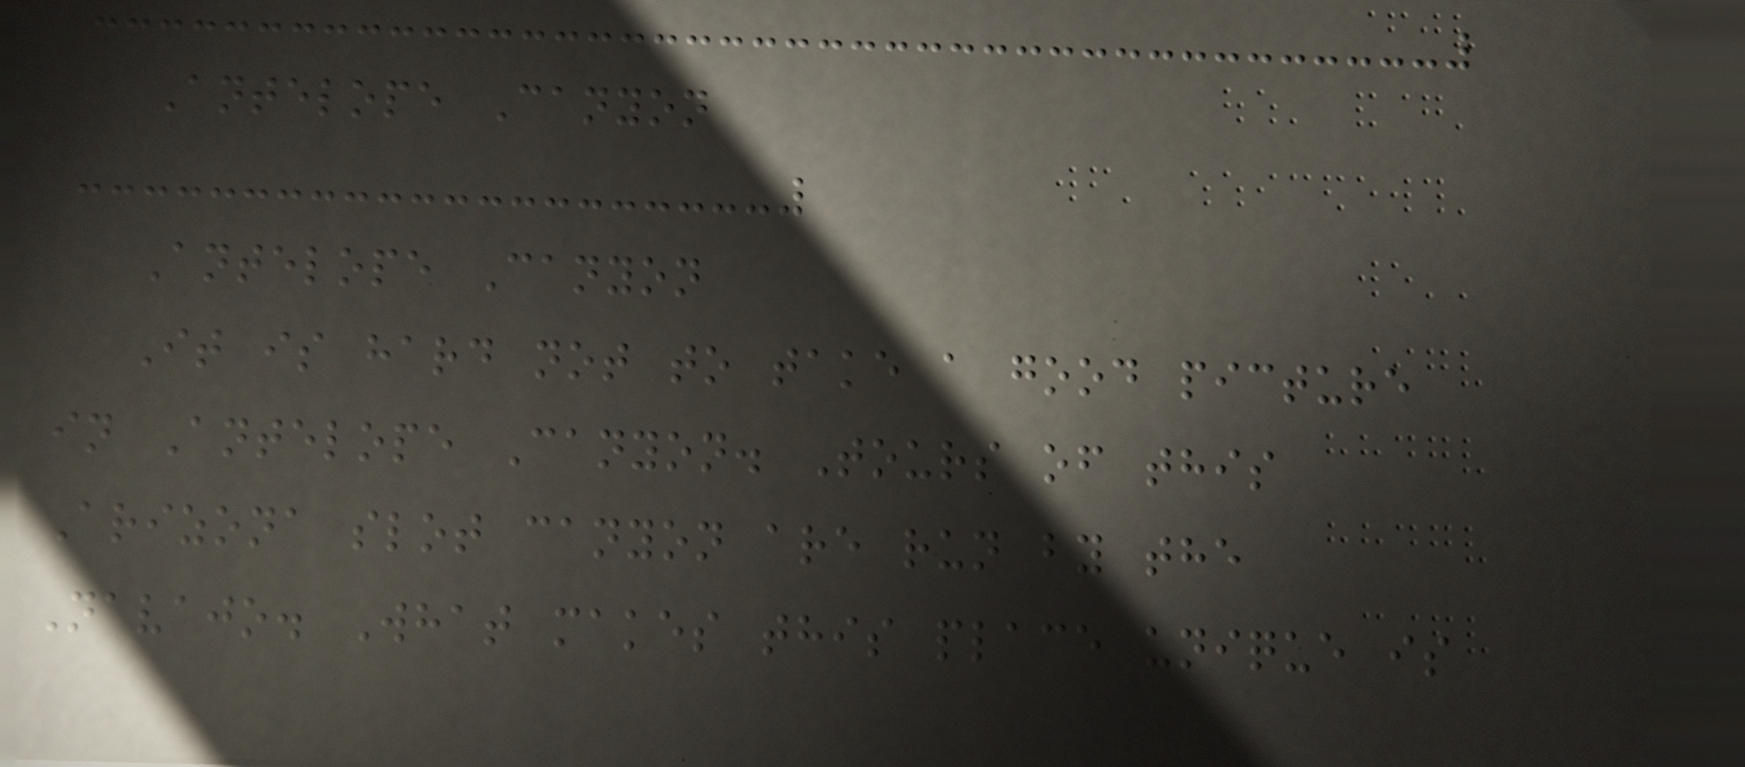Antelope Canyon
Antelope Canyon
It is hard not to take a good picture
in Antelope Canyon. Tours of this
Arizona slot canyon are run by the
Navajo. What makes this place unique is
